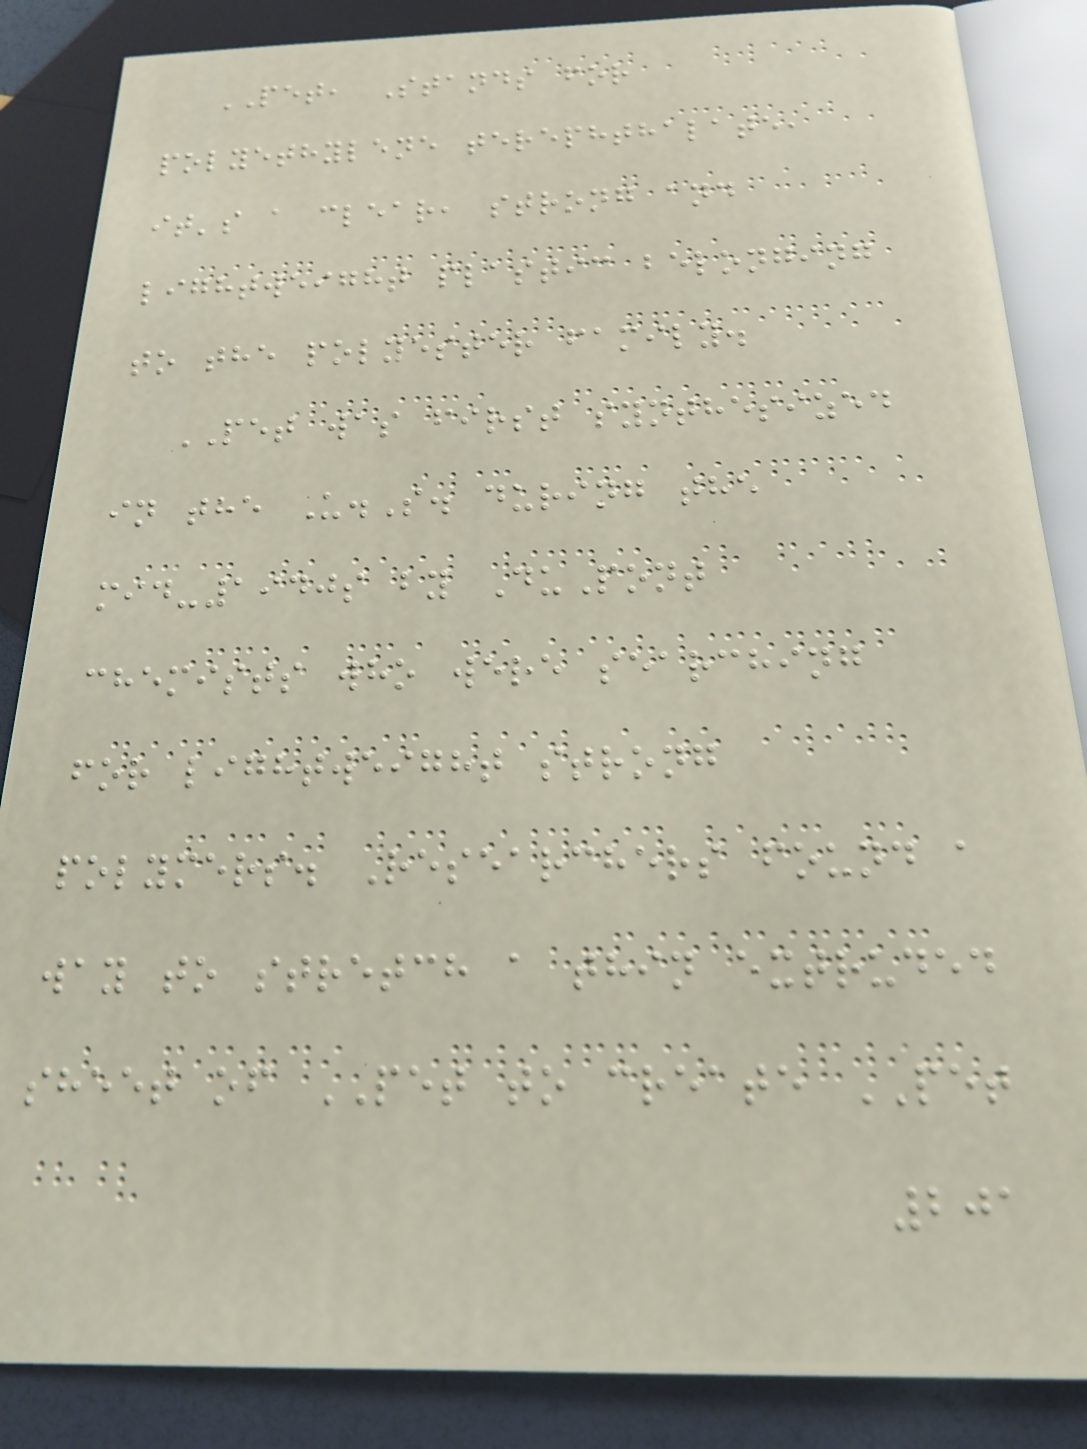PET, Stands for
polyethylene terephthalate,
it's a clear, strong and
lightweight plastic belonging
to the polyester family.
PET was first synthesized
in the U.S. during the
mid-1940s by DuPont
chemists who were searching
for lightweight strong
polymers. Researchers found a
way to stretch a thin extruded
sheet of PET to create PET
201
